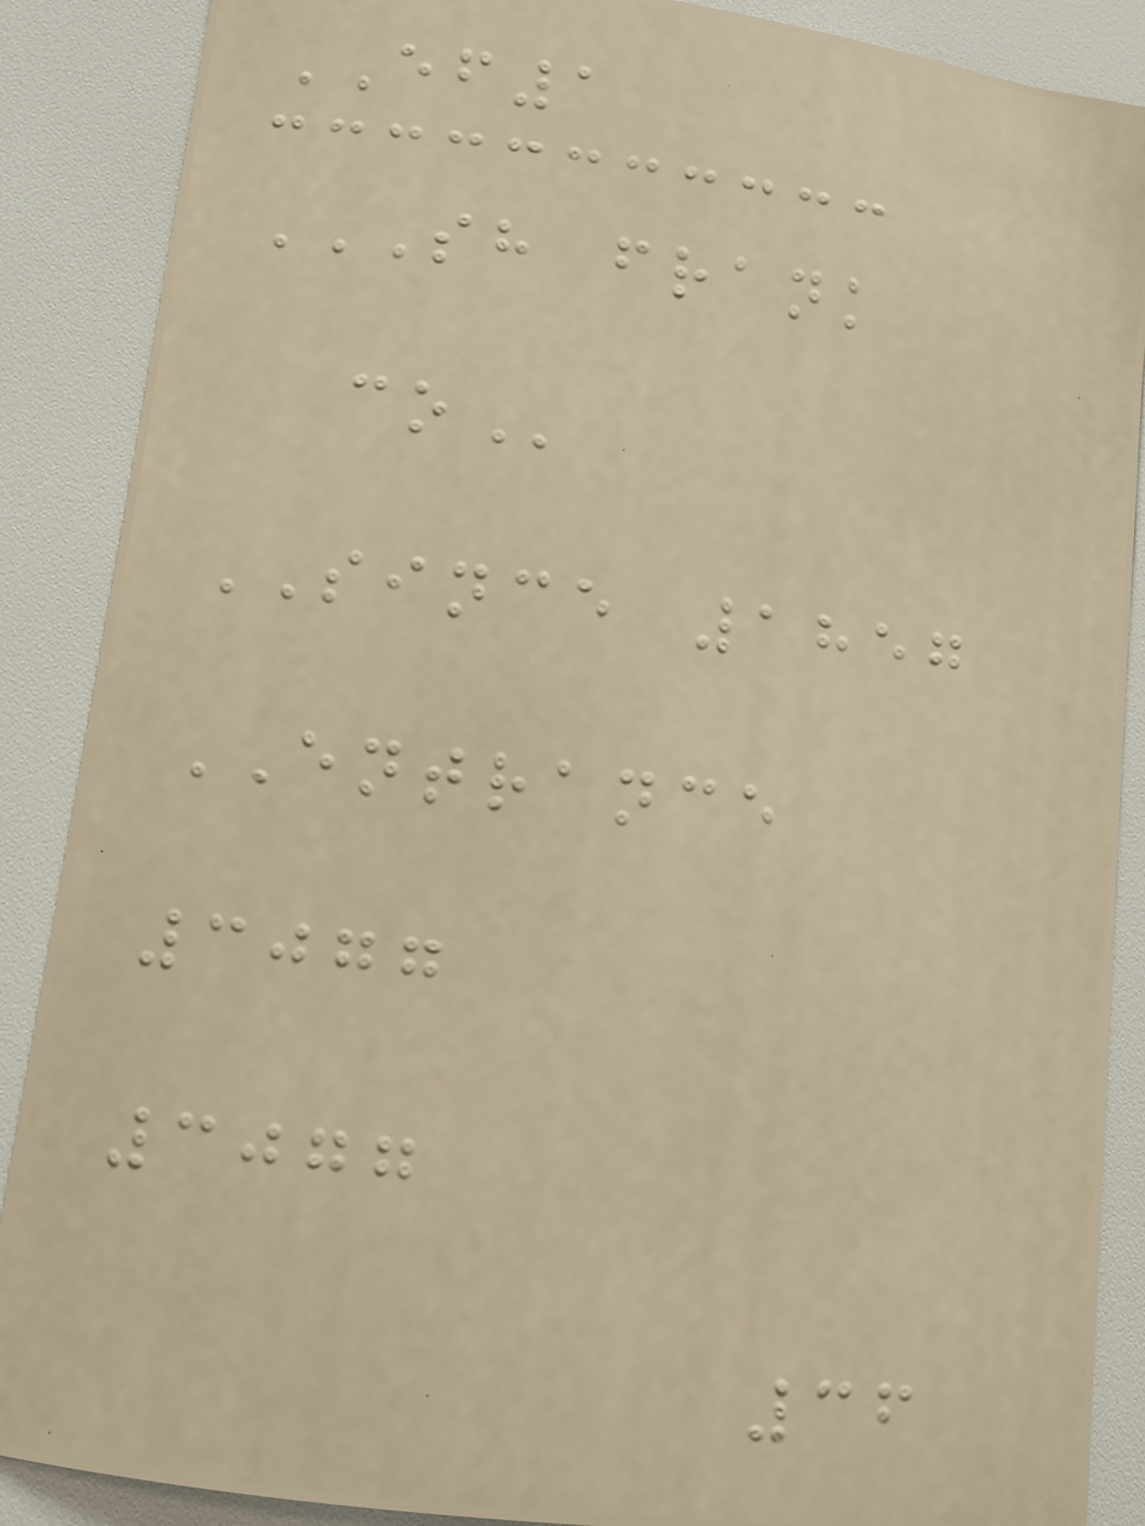EF1
SH FRANK
CO
SINCE 1857
ENTRANCE
3077
3077
36
